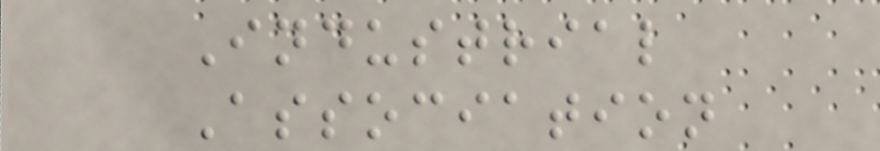Industrial
Association
